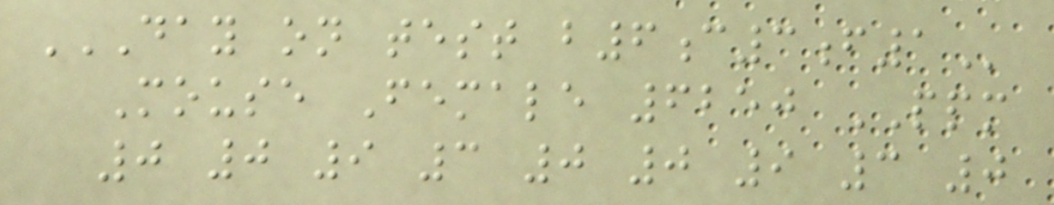DAY ON TEST B6C3F1
Mouse Female 6250 PPM
0 0 9 3 0 0 9 3 0
